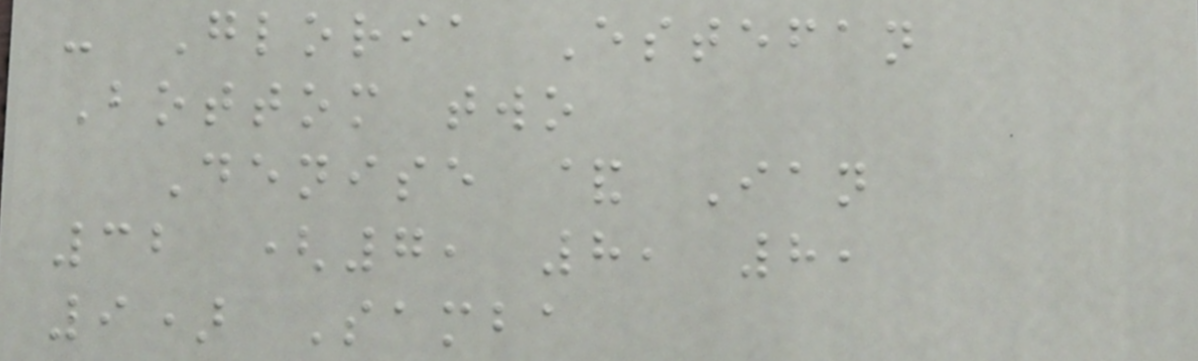- Gloria Estefan
Bottom two
Denise & Ian
32 (7, 8, 8,
9) Samba
